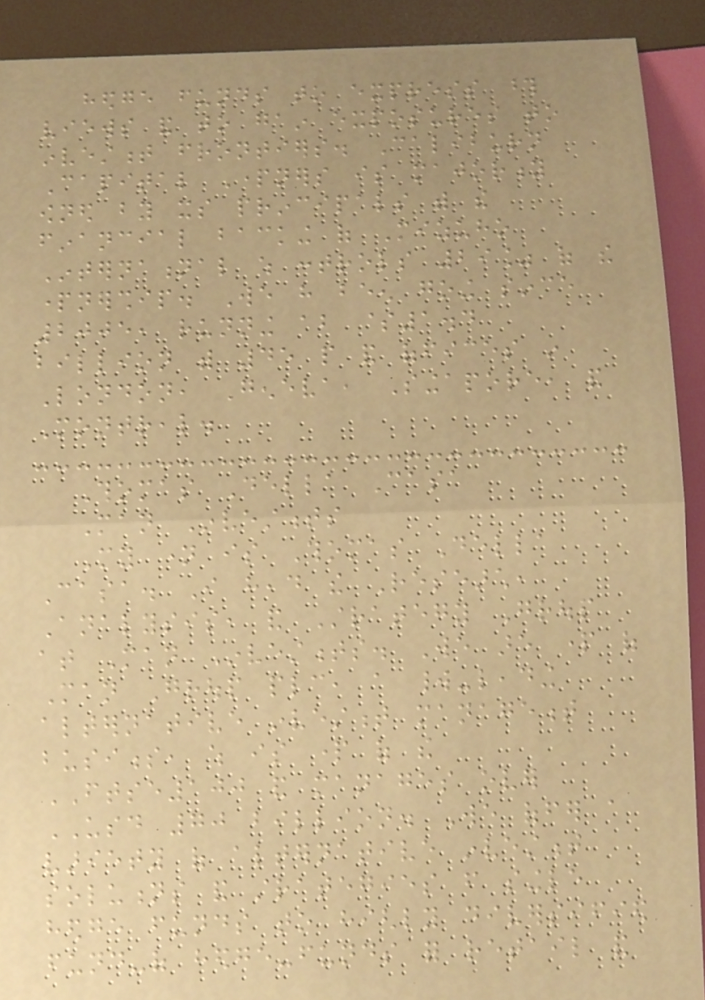hedge funds to express those
views and to gain exposures to
investment frontiers. Caliburn
Capital Partners is majority
owned by its principals with the
financial backing of Mizuho
International which controls 29% of the
partnership. We have been going since
2005, running about $1.4
billion with 45 people and offices in
London, Geneva, Singapore, and
Montreal.
Thomas Della Casa
Man Investments
My name is Thomas Della
Casa. I head the Research,
Analysis, and Strategy Group
at Man Investments. We are part of
Man Group plc, a world-leading
alternative investment management
business, which is part of the
FTSE100 and manages over
USD 70 billion. We offer a
variety of alternative investment
solutions and strategies from single
hedge funds to highly diversified
fund-of hedge-funds for retail and
